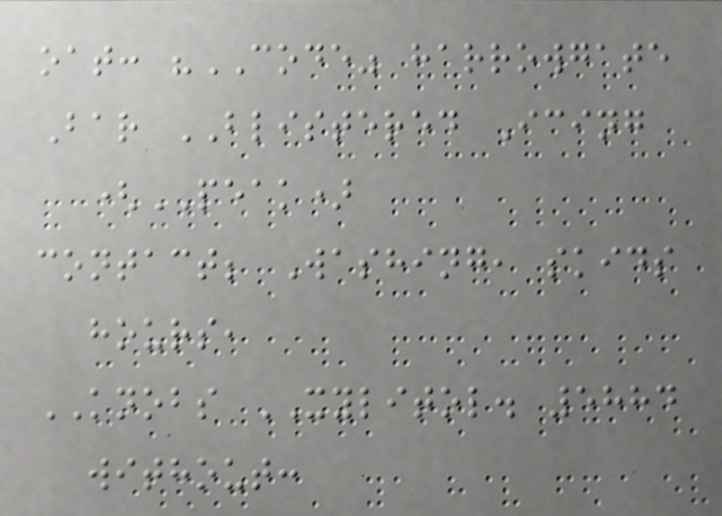oat: "CODE" harrowgate
Bar BLISTERED Icing
(PEAK)
contact; Washing, skids
hours,
KNOBS XYLITOL. 5884
without:
